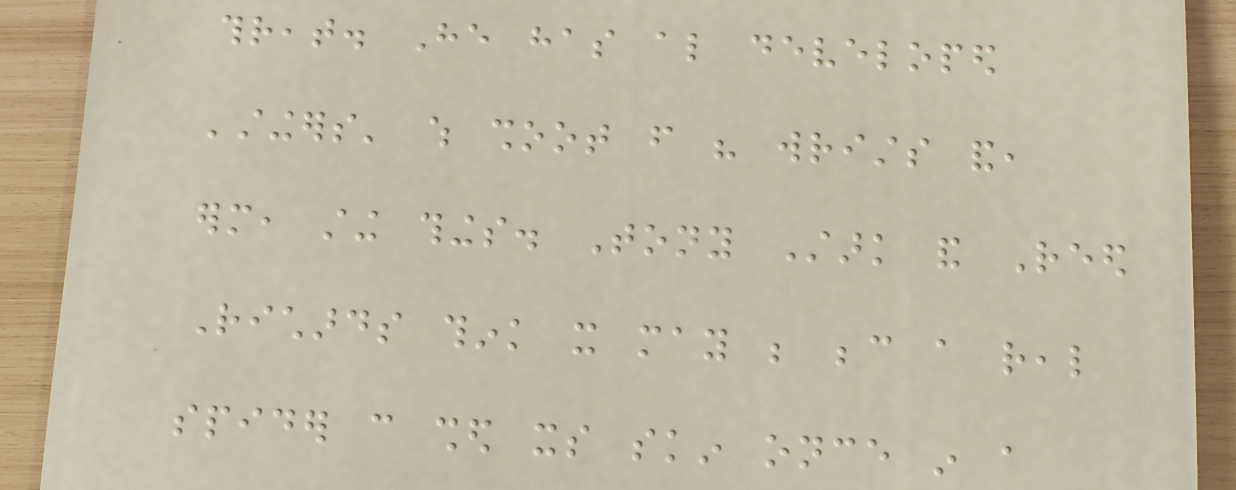threat. He has also developed
'stingers' which shoot from his wrists and,
erm, sting things. Tony Stark and Reed
Richards think it may be because a real
spider can shed its skin once in a
